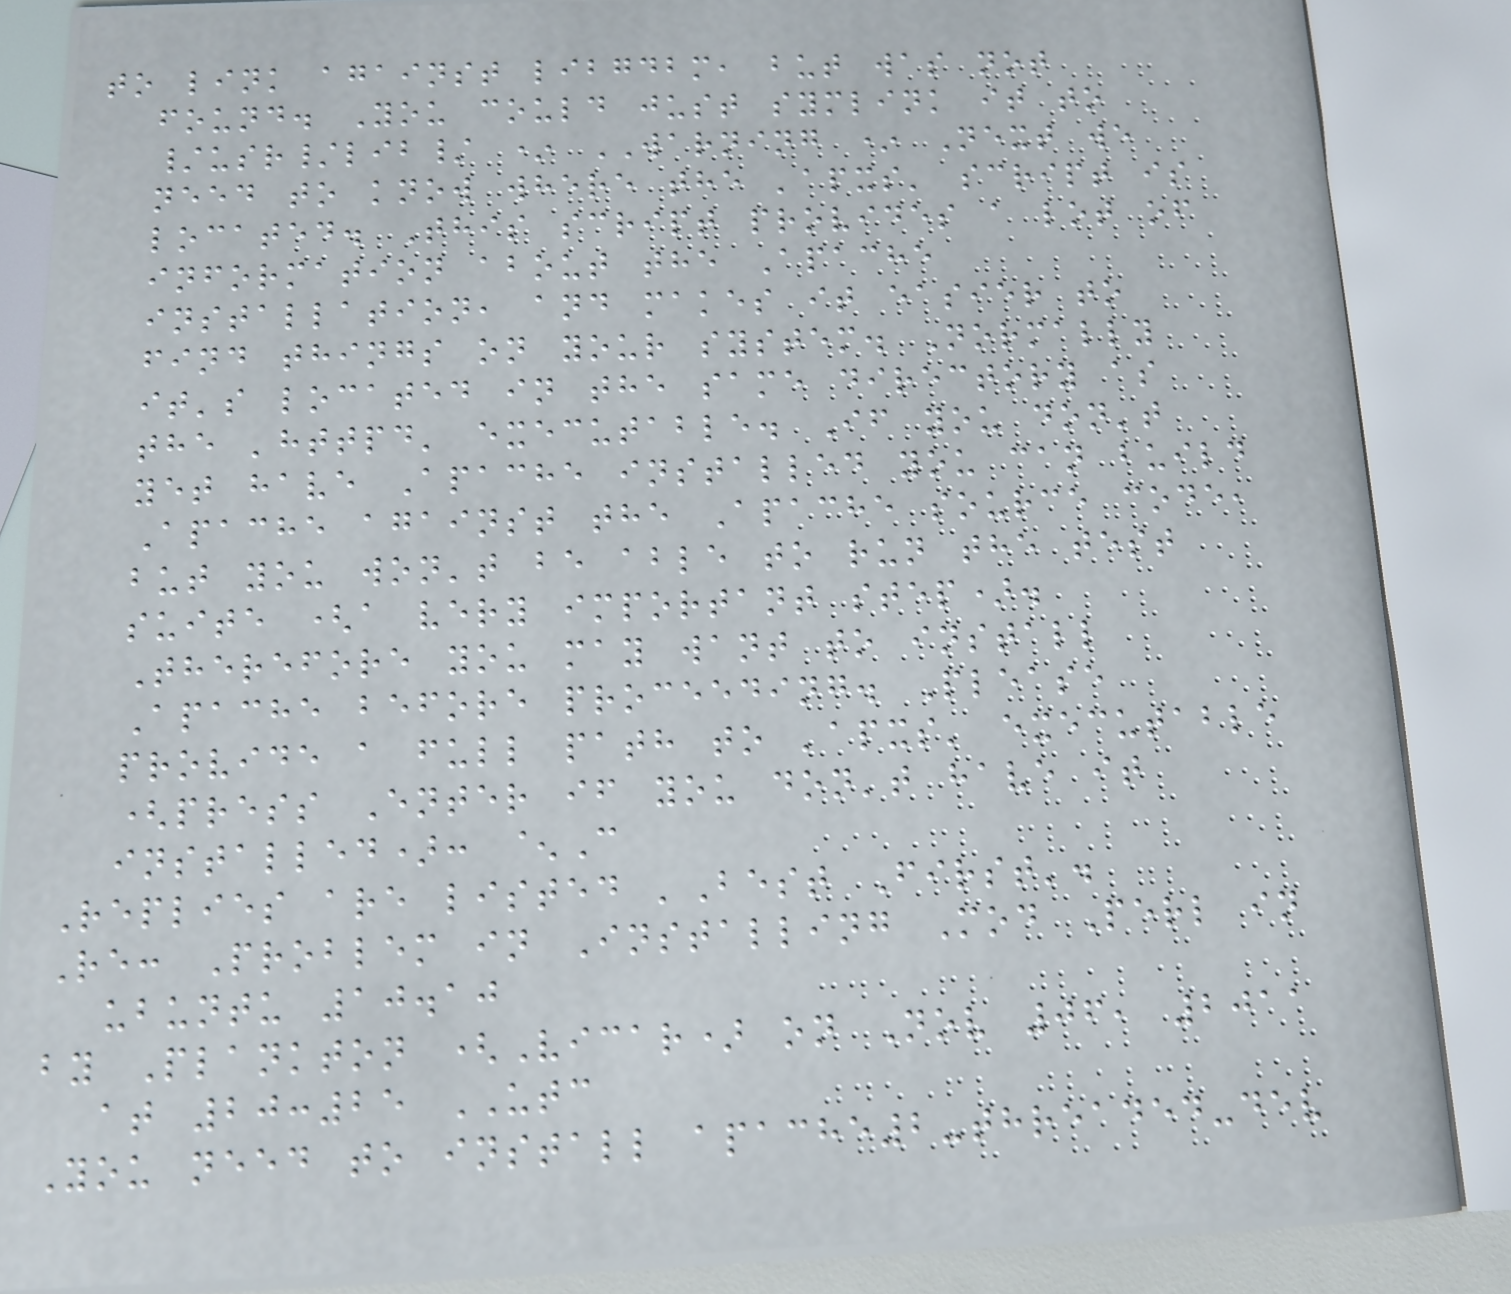to link against libgdbm, but was not
found. You could just symlink it to
/usr/lib/ * WARNING * Next we
need to know where the 'apxs' script is
located. This script provides a lot of
information about the Apache
installation, and makes it easier to
find things on your system. Normally
it's located in the same directory as
the 'httpd' executable. If you don't
yet have Apache installed you can build
Apache against the Apache source code,
but you won't be able to run the test
suite (a very important step).
Therefore you may want to install
Apache before proceeding. Please
provide a full path to 'apxs' executable
(press Enter if you don't have it
installed): ^C
Replies are listed 'Best First'.
Re: Problem in Installing Mod Perl in
ubuntu 10.10
by Plankton (Vicar) on Nov 06, 2011
at 20:25 UTC
You need to install apache2-threaded-dev
